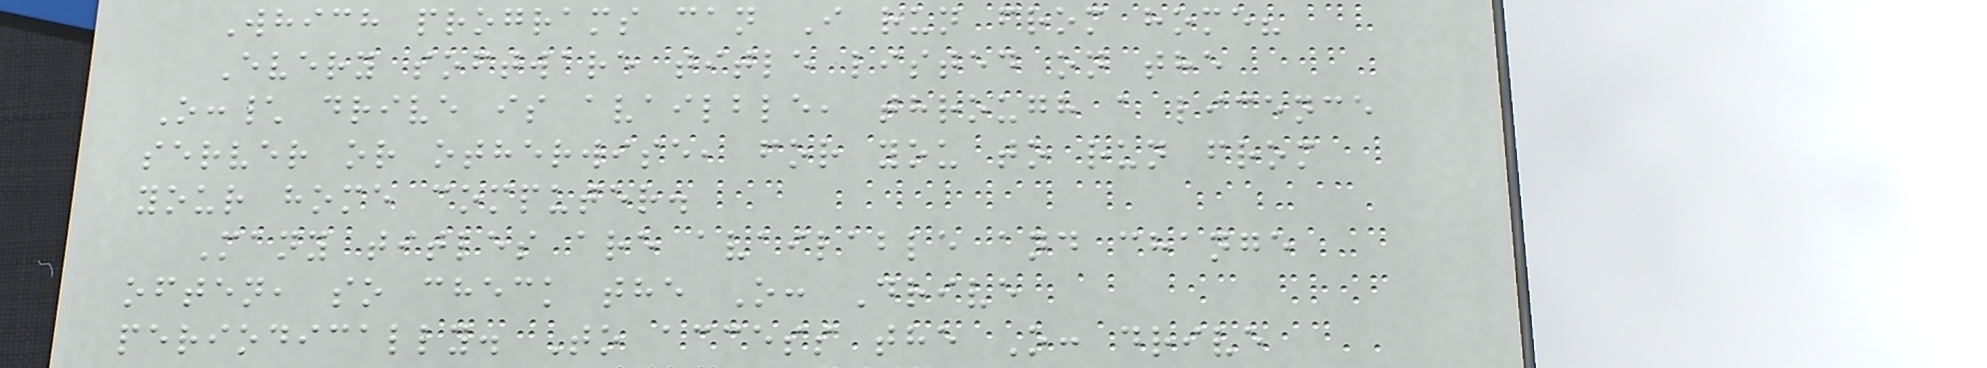Which programs can I run from home?
Every software title listed on the
O:\ drive is availble, through a licence
server or otherwise, for you to run from
your home computer.
Many titles are available and change
often, so check the O: Drive
periodically. To access the O: drive
